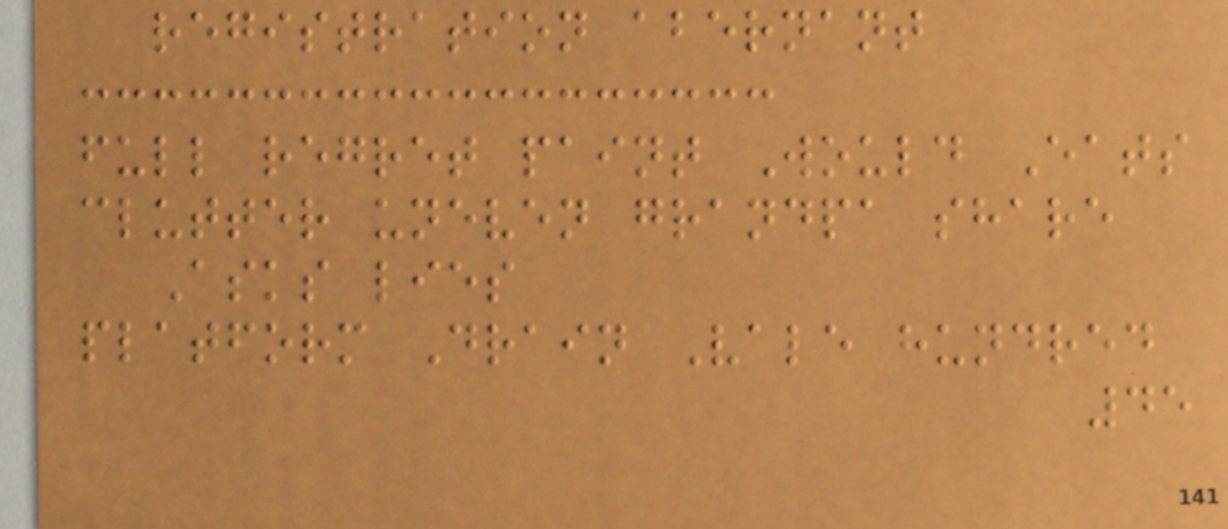registration abernant
full regret paint Would Eats
clutter uneven grandpa share
Asks lies
platform Drain Vale hundred
45
